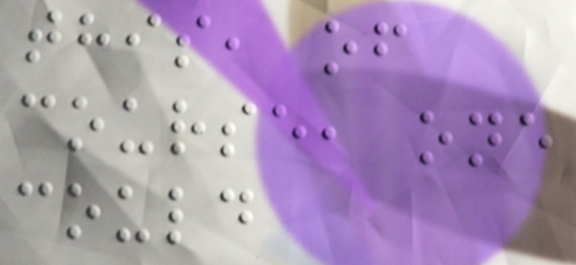this, of
course, one
could
